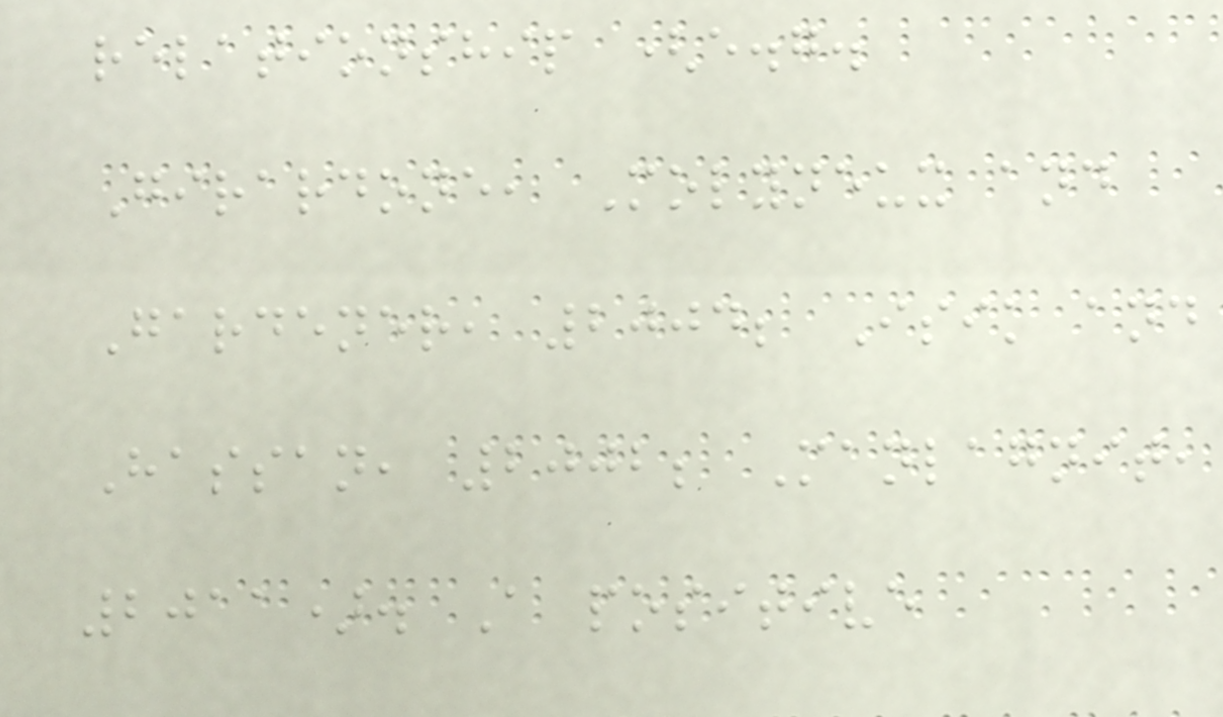relationship (e.g.
Girardone, Molyneux and
Gardener, 2004; Isik and
Hassan, 2002; Manlagnit,
2011). A positive
